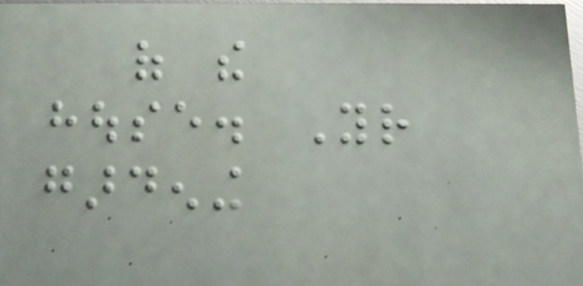of the
house. Your
gardening
